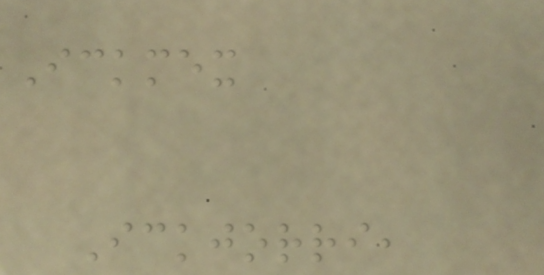Ickmex
Ickjorri,
